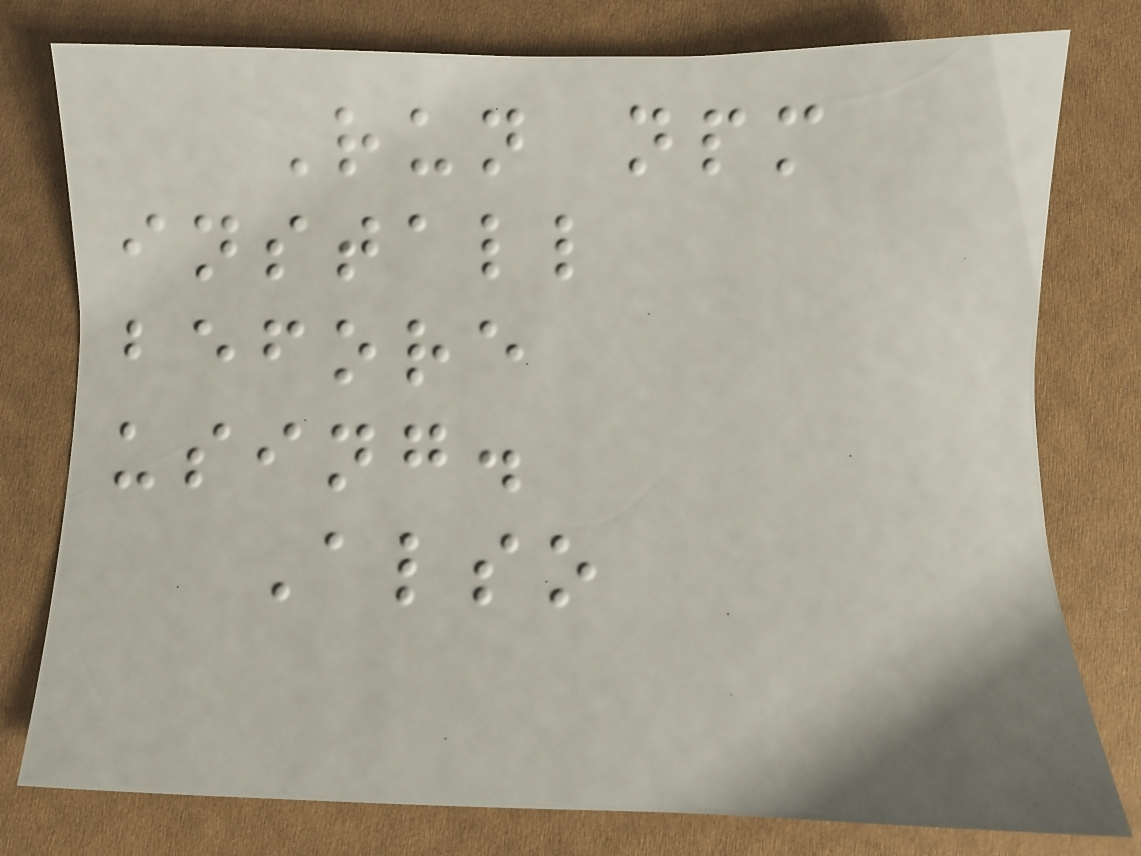Run npm
install
before
using.
Also
